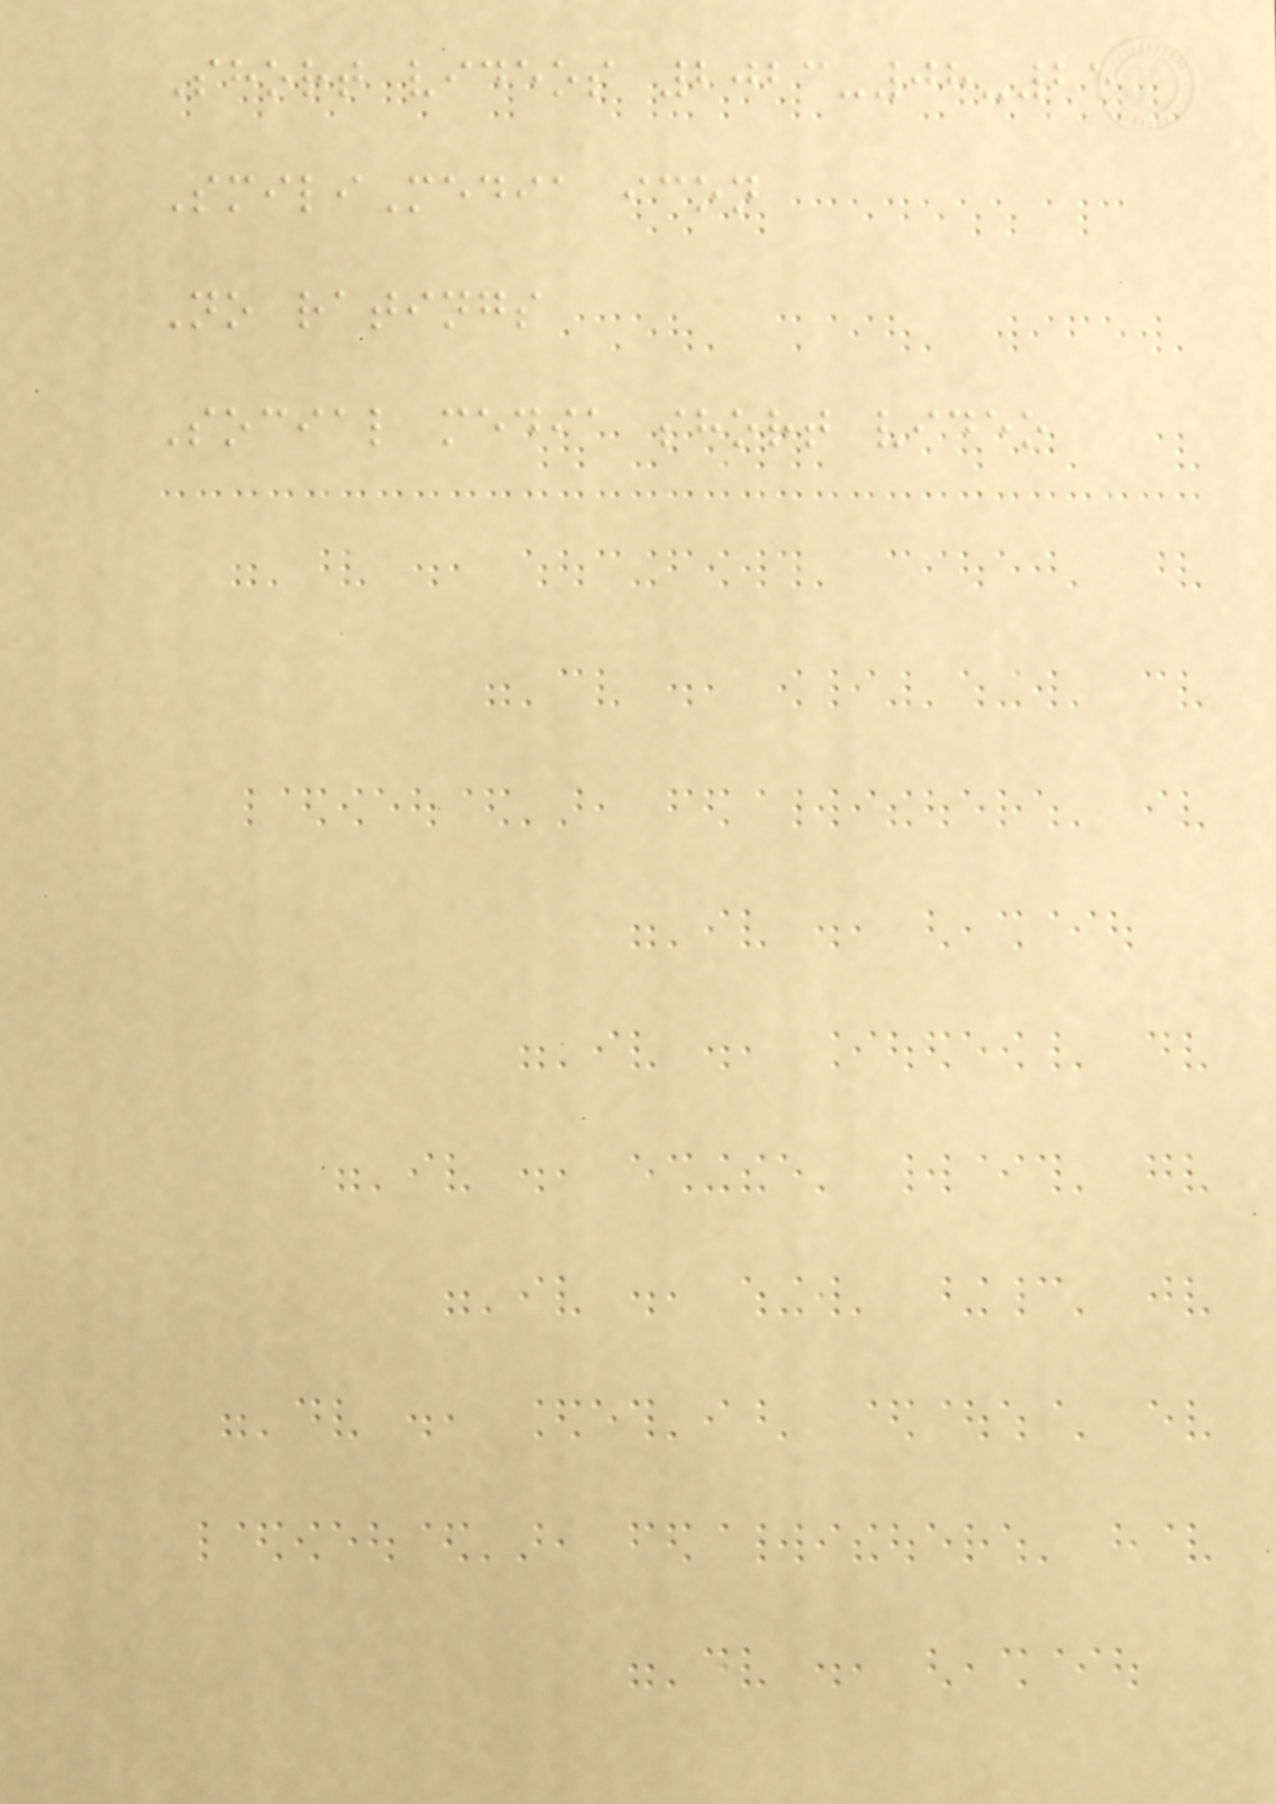Short videos 2023-08-25
SmiliMedia icon
No ratings
Social media short video
